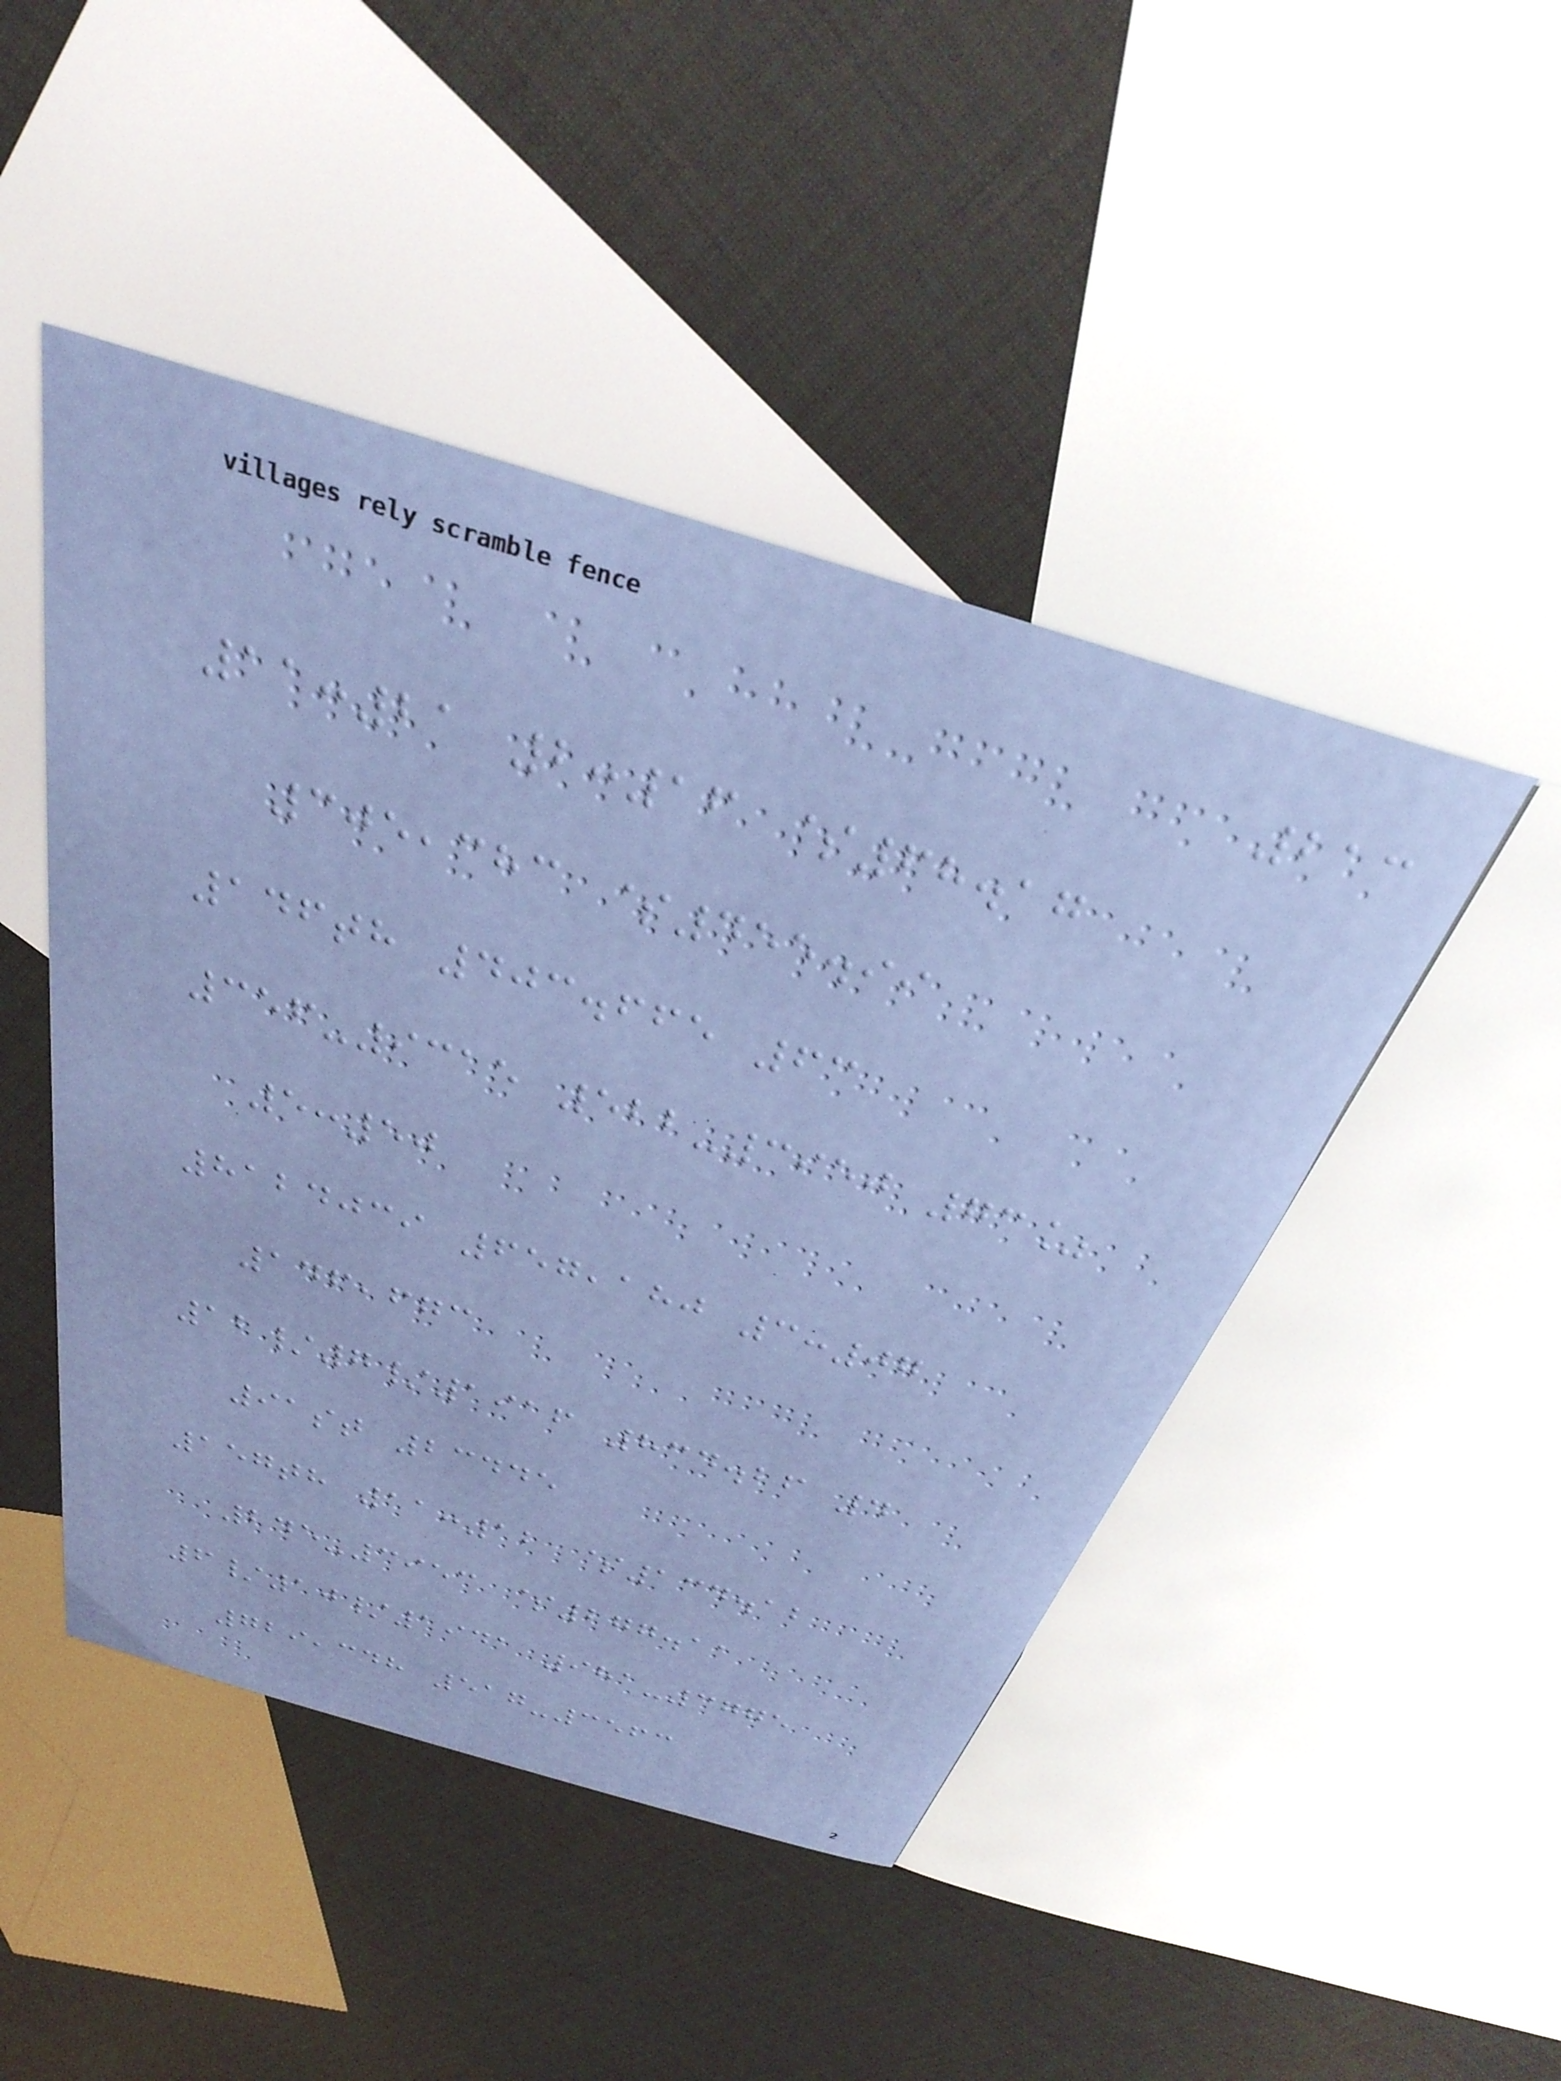213
11:21 2:16 $68.17
305,383 $455.99
146th 403.665 63
356-9315 522-3950 73%
5:50
8124039 657,180 3:07
146,673
12/7/1916 834.26 4
91st 23445
157th 11:12 $134.12
245-3953 $277.11
6/10/1941 981-3775
729,348 517-3563
